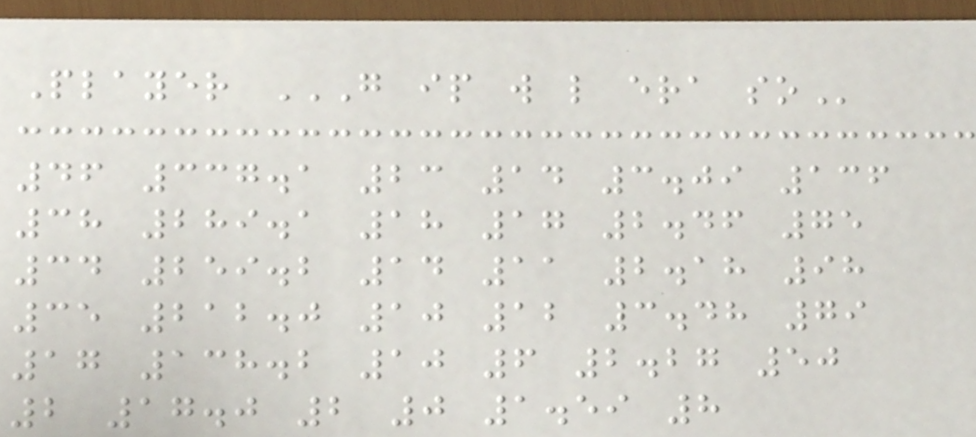Player G IP W L ERA SO
46 337.1 23 14 3.09 136
38 289.1 18 17 2.46 75
34 259.2 14 11 2.18 98
35 212.0 10 12 3.48 79
17 138.2 10 6 2.27 50
2 17.0 2 0 1.59 8
